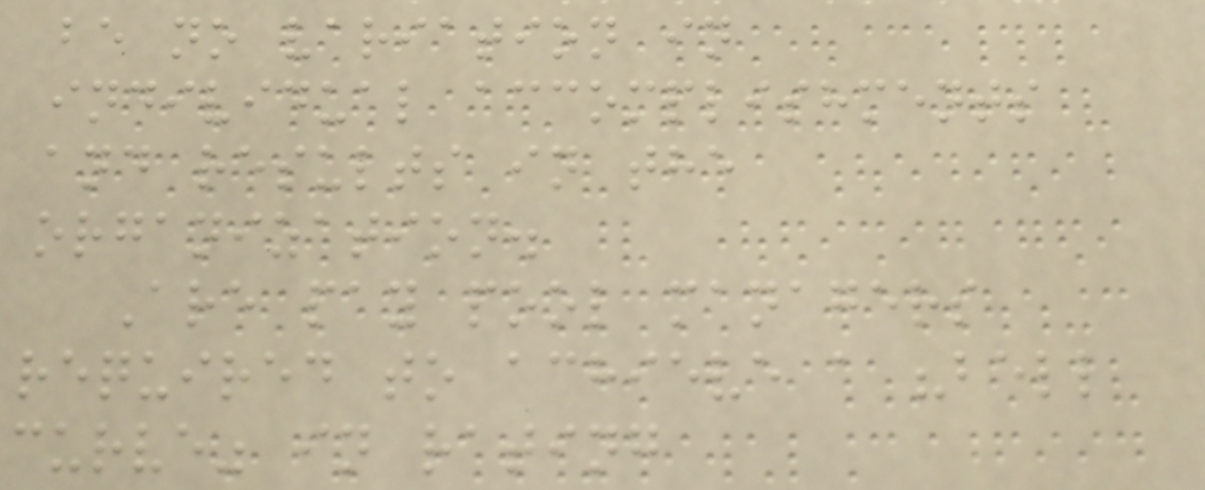be no variation in
individual accomplishments
and results in the
organization.
Are pay pool managers
required to achieve a "bell
curve" in rating
